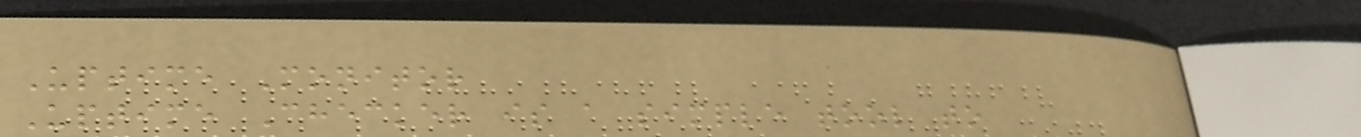Uptime Monitor
Uptime Checker is a simple tool to
